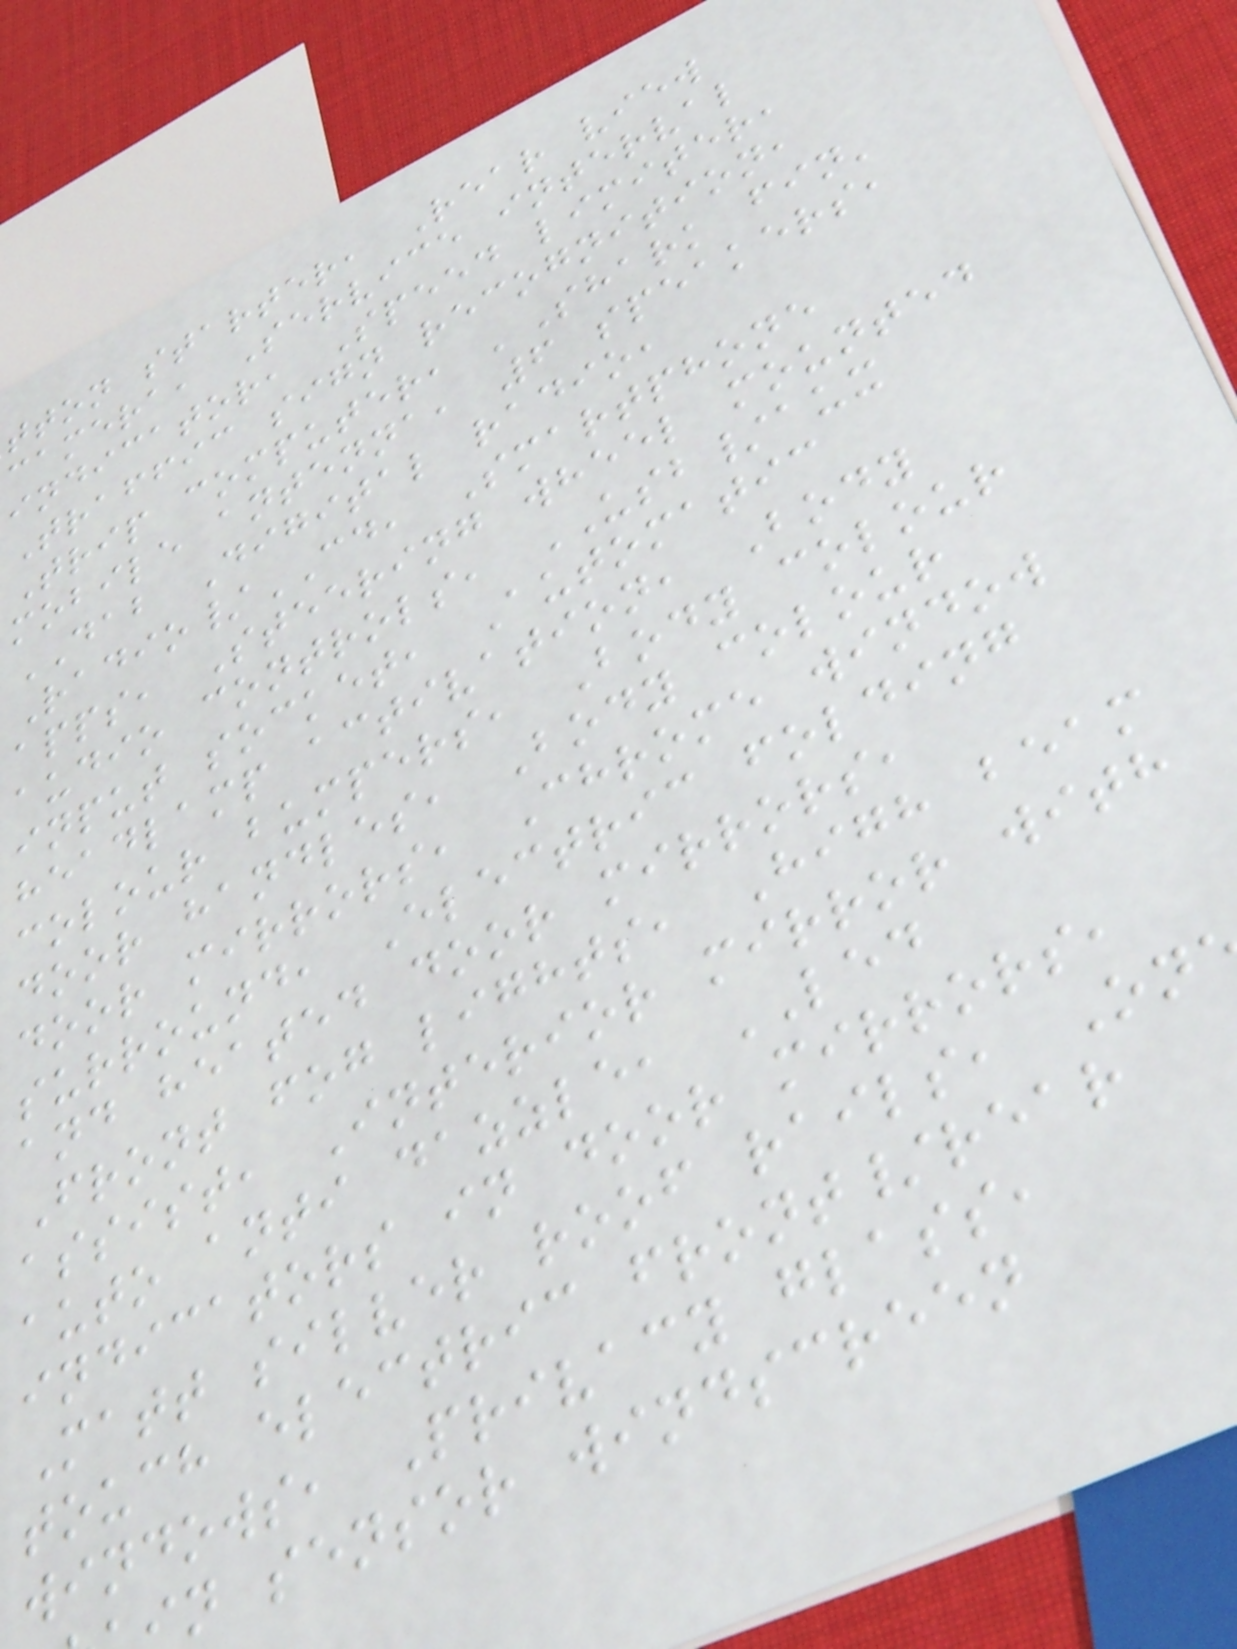tton starter, Rear view
camera, Service interval
indicator, Speed limiter,
Traffic sign recognition,
Trip computer, 'Shark fin'
mobile antenna, 6 speakers,
DAB Digital radio,
Radio/CD, Smartphone
apps, Steering wheel mounted
audio controls, USB/aux
input socket, Automatic
headlamp activation, Body
colour bumpers, Body colour
door handles, Body colour
door mirrors, Chrome window
surround, Electric folding
and heated door mirrors,
Front fog lights, High beam
assist, Interior mirror with
auto anti dazzle, LED
indicators in door mirrors,
Matt silver roof rails, On
touch electric front/rear
windows, Privacy glass,
n sensor windscreen
